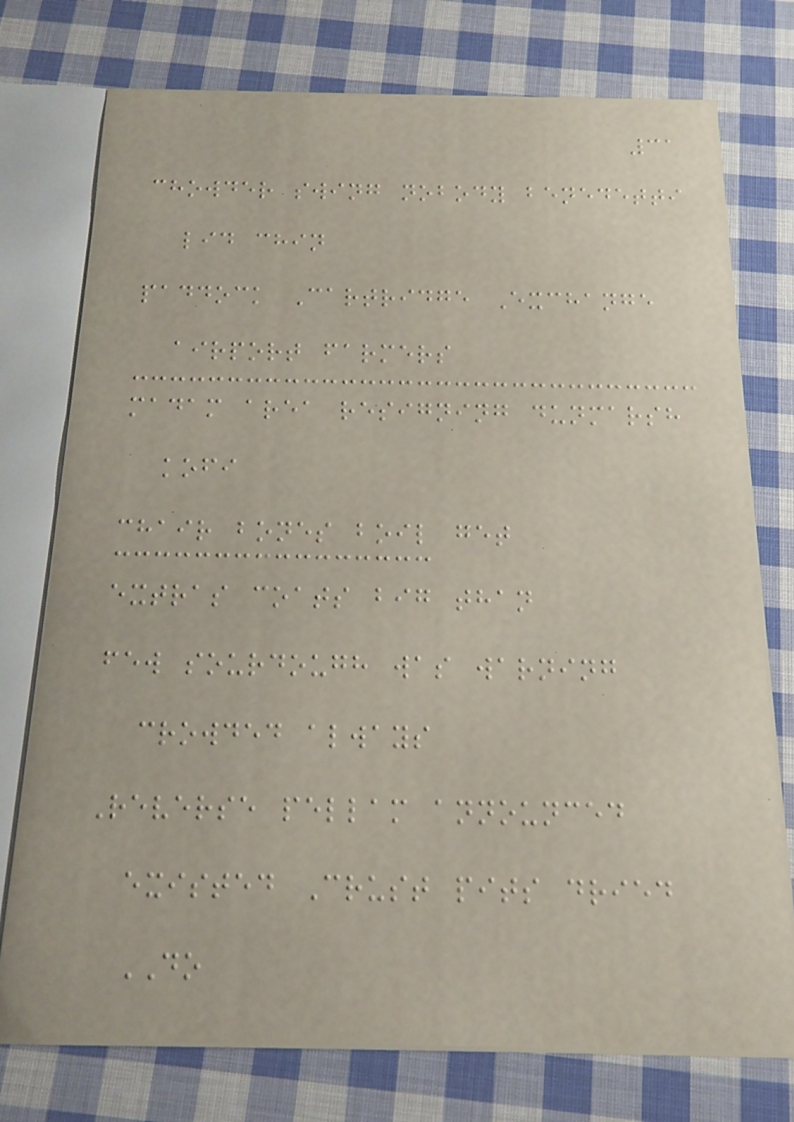31
chowder swing nobody benedetti
lid chin
paddock Cartridge Exchange
airport farmers
madam area resigning dunmarsh
kofi
chair bones boil get
extras coats big than
few sourdough was warning
crowded always
Reverse pellam announced
existed Crust pits dried
DO
